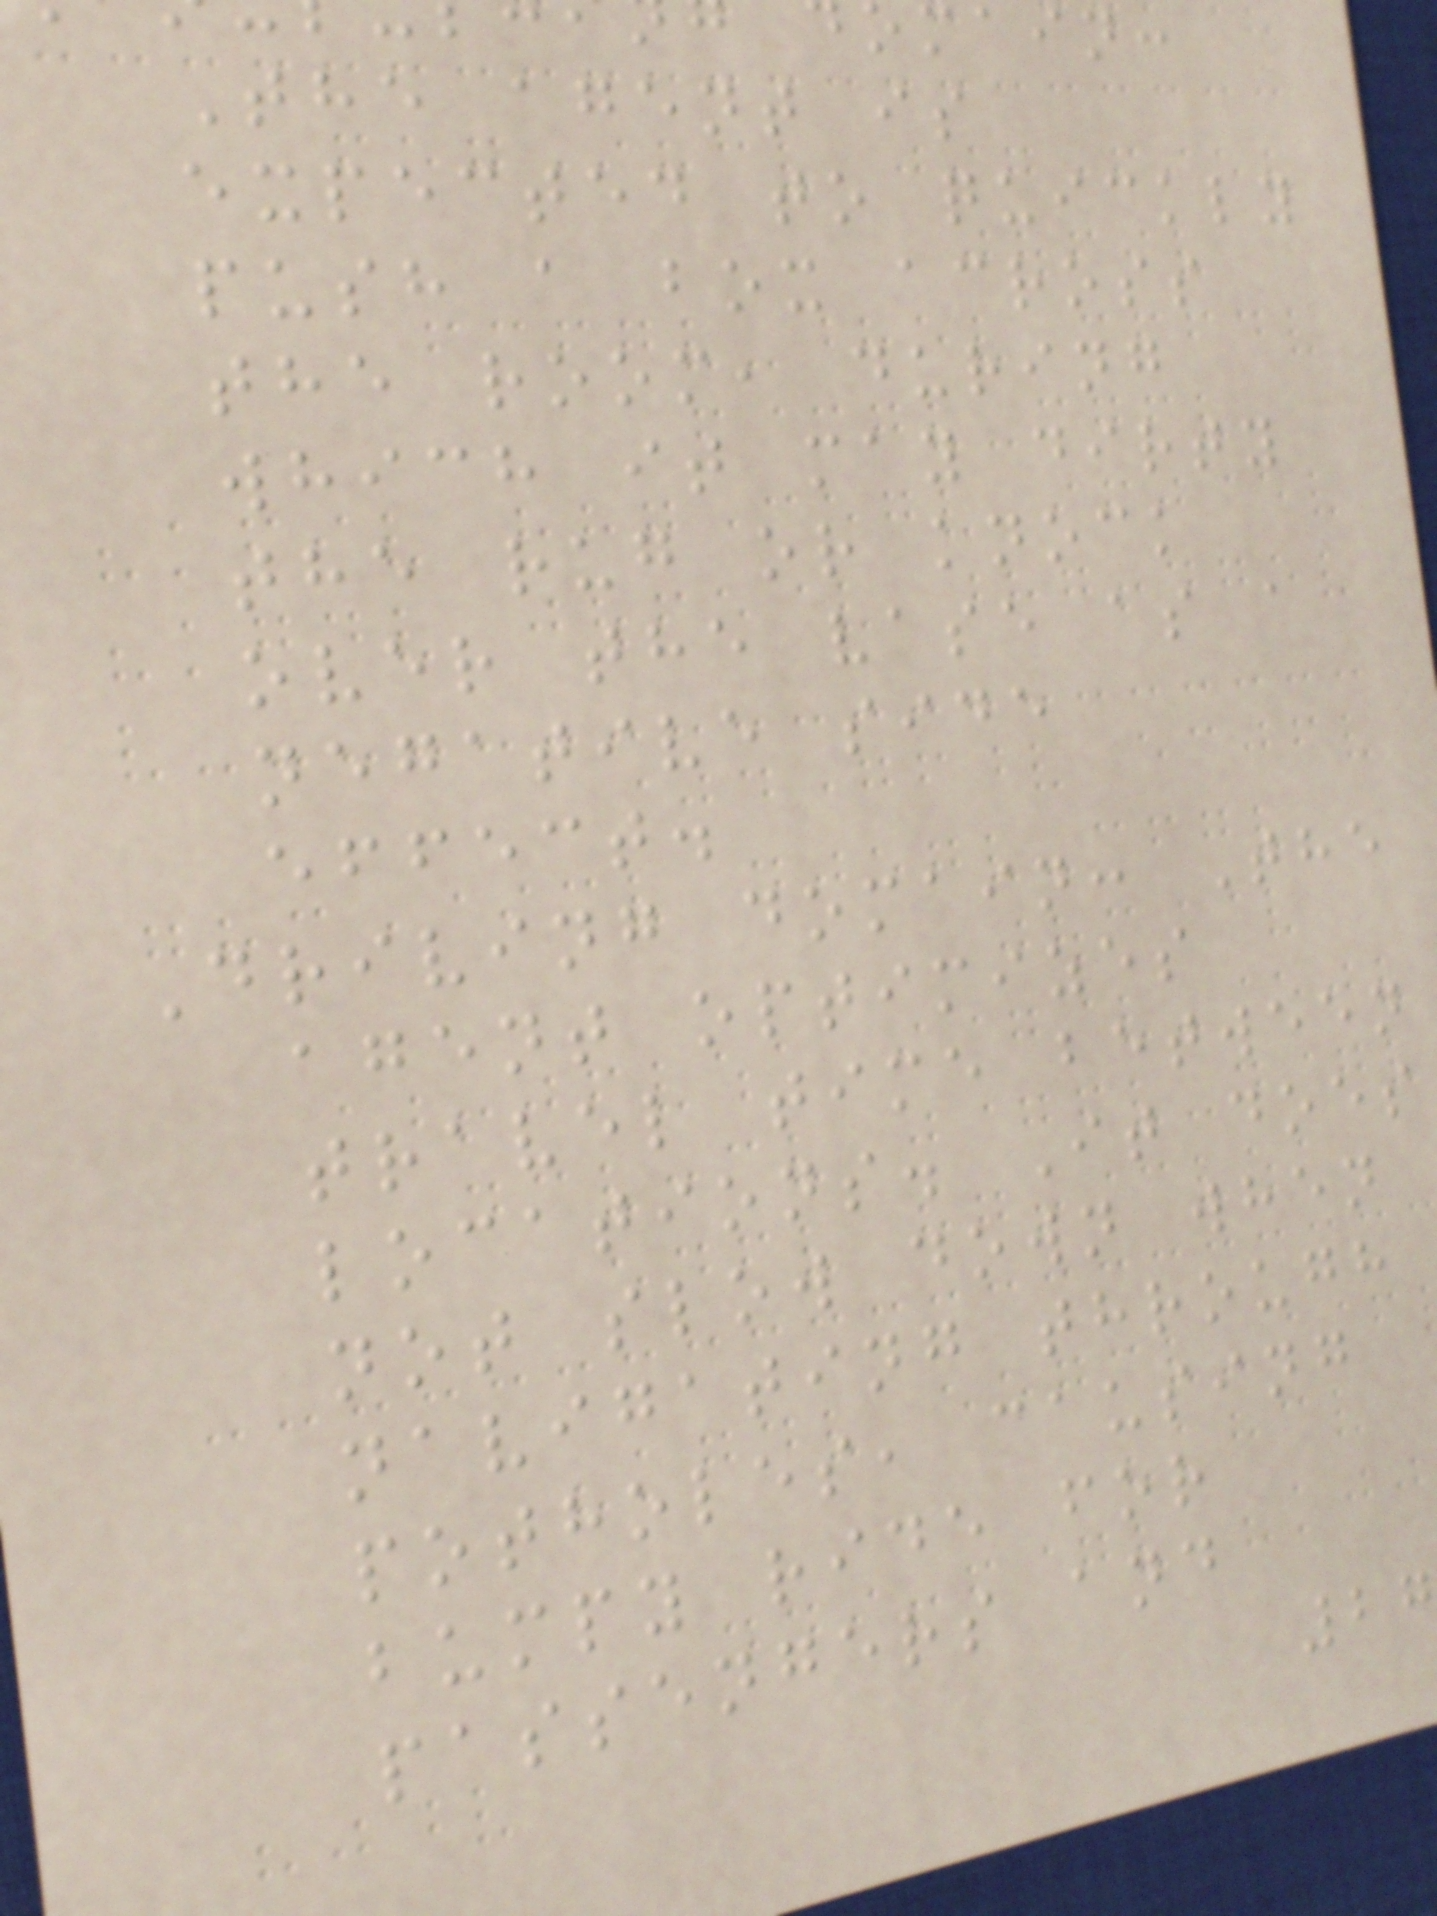main:
The agent is
expected to quickly
push a box across
the room, during
which it may dirty
the rug or knock
over the vase as a
negative side
effect.
Driving domain: The
agent optimizes
travel time between
locations. It does
not slow down when
navigating through
potholes, causing
bumpy ride for
passengers and
